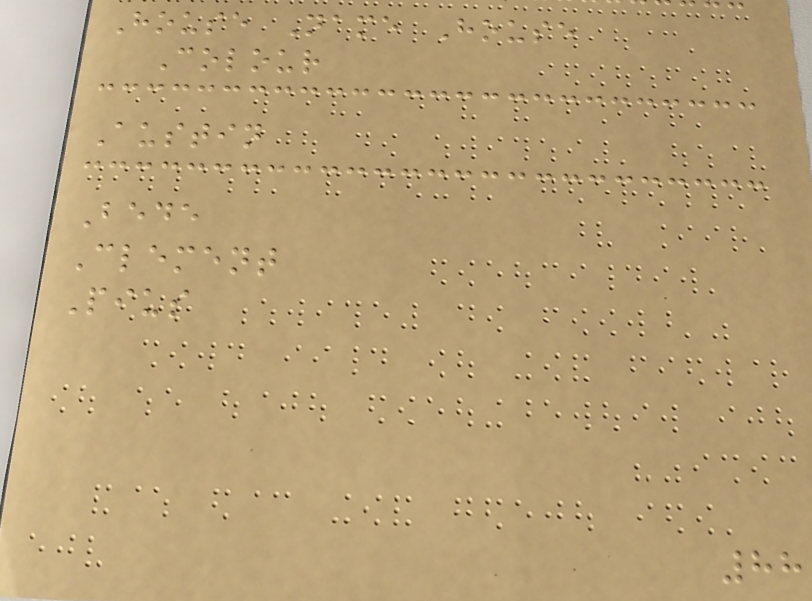House Name House
Colour
Austin
Bede
Clement
Pius
88
